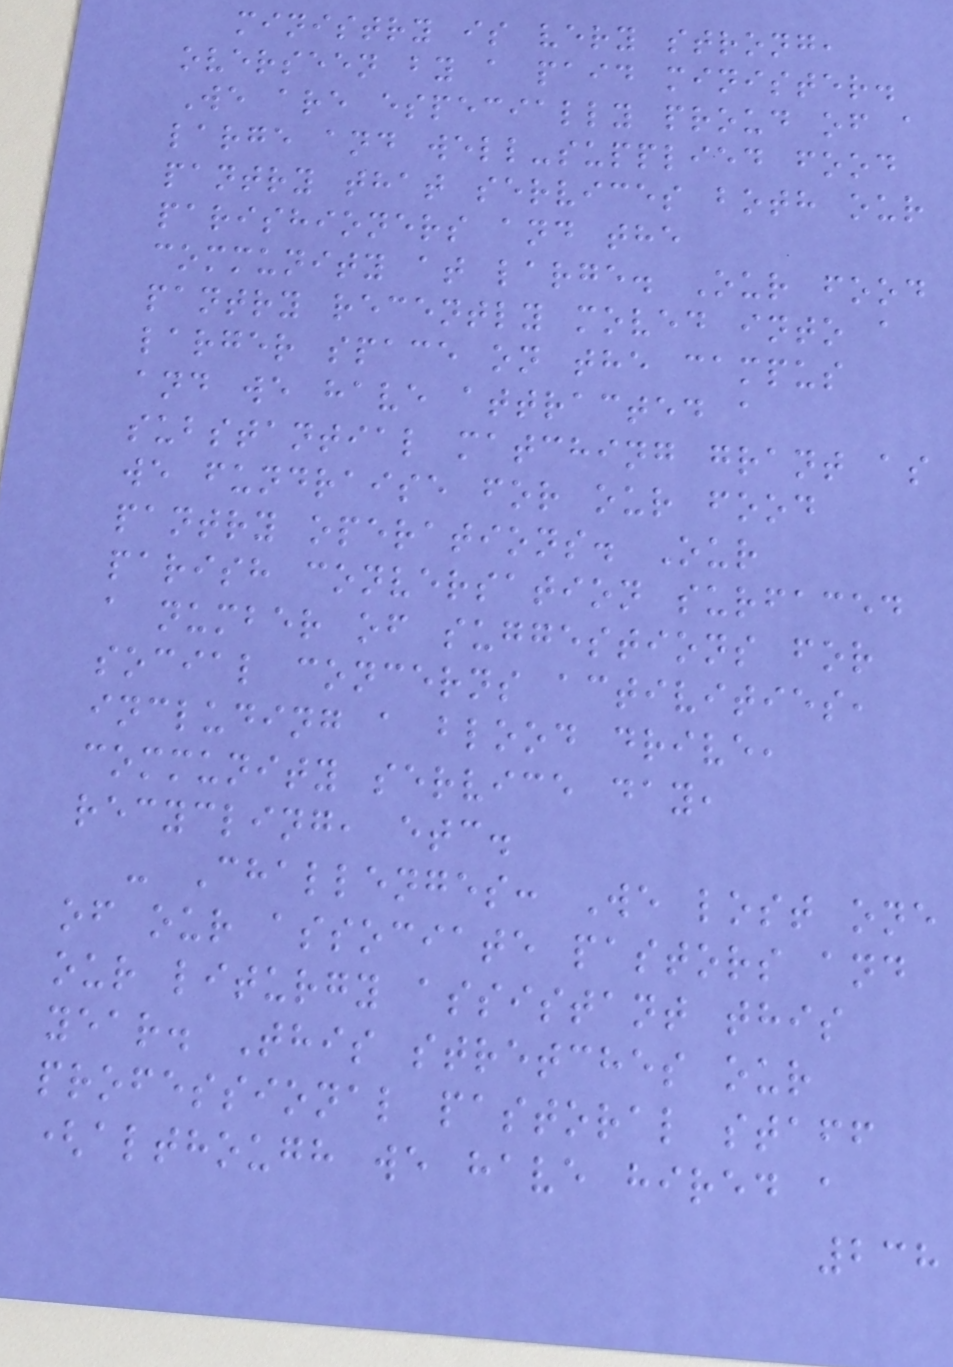ministry is very strong,
overseen by a paid minister.
We are especially proud of a
large and well-supplied food
pantry that services both our
parishioners and the
community at large. Our food
pantry recently moved into a
larger space on the campus
and we have attracted a
substantial matching grant as
we fundraise for our food
pantry operations. Our
parish conversation surfaced
a number of suggestions for
social concerns activities,
including a blood drive,
community service day,
recycling, etc.
- Challenges: We lost one
of our associate pastors and
our liturgy assistant this
year. This stretches our
professional pastoral staff
(although we have hired a
238
